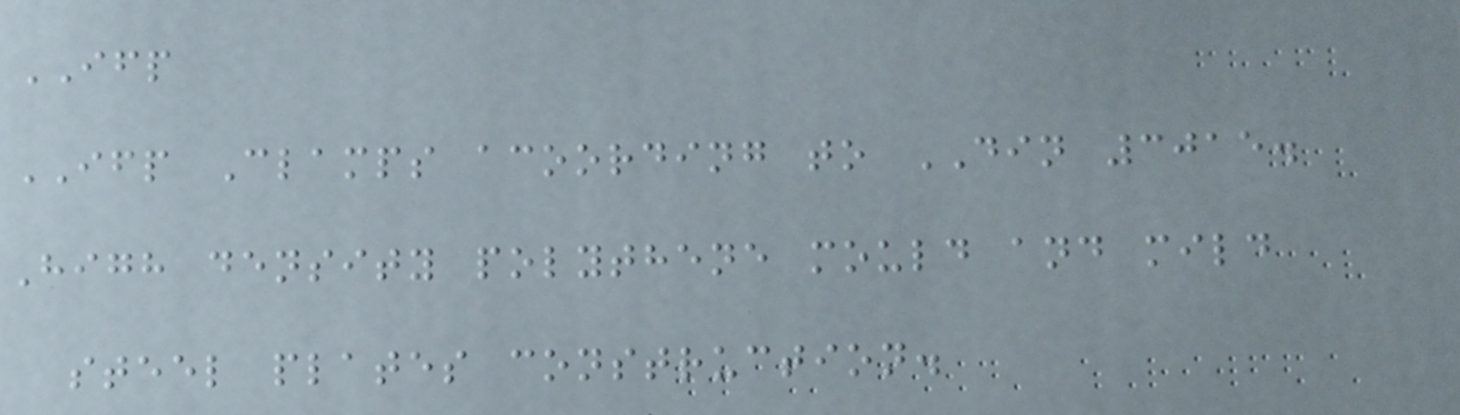IFP
IFP Clamps acoording to DIN 3015.
High density polythene mould and mild
steel plates construction.
